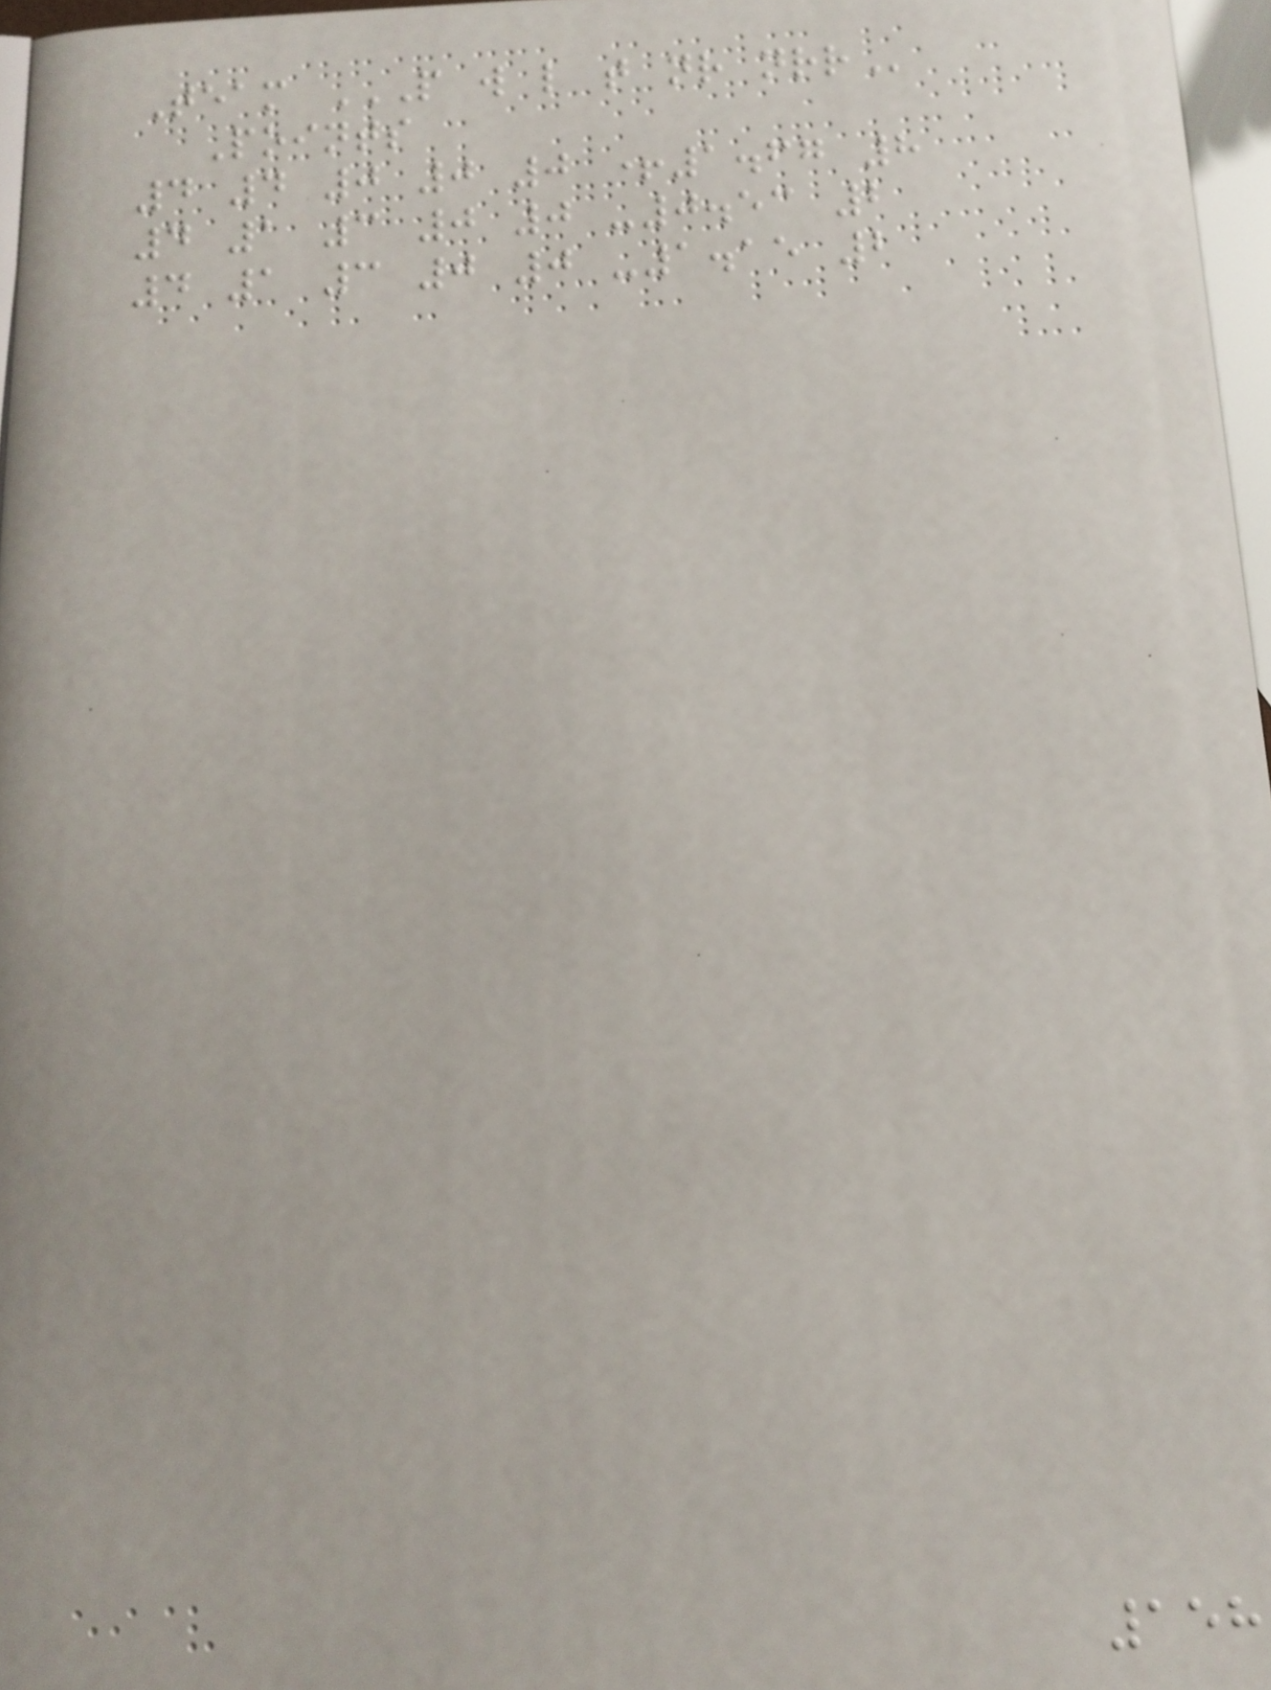Team P W L T NR NRR
Points
4 4 0 0 0 +1.67 8
4 1 3 0 0 -0.53 2
4 1 3 0 0 -1.15 2
158
